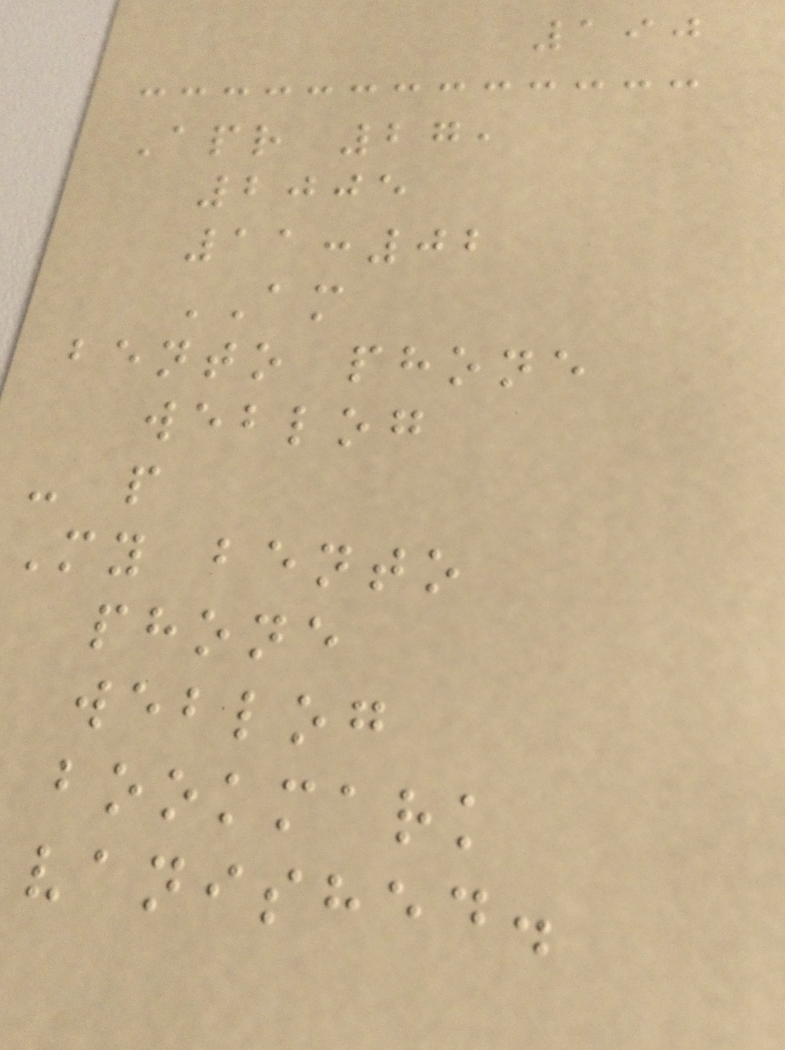190
Apr 27,
2005
11:02
AM
bento phone
weblog
- p
My bento
phone
weblog
bookmark
vanished.
